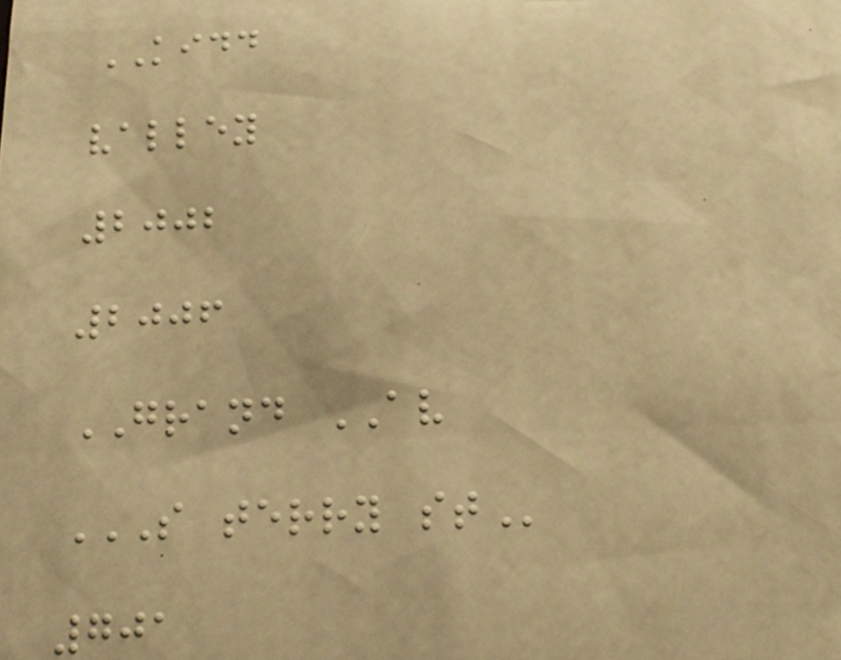KIDD
valley
2002
2006
GRAND AV
S TERRY ST
701
